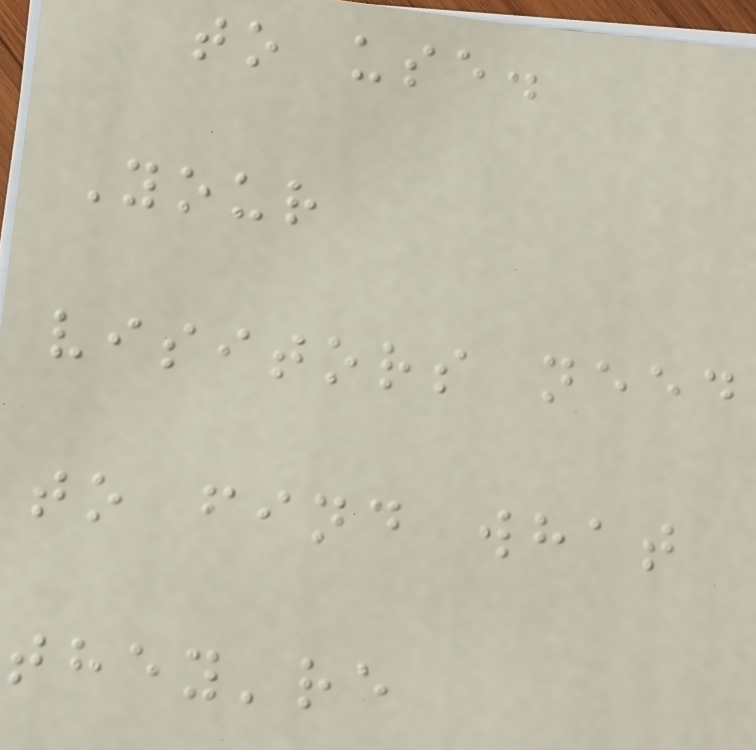to use.
Your
visitors need
to find what
they're
